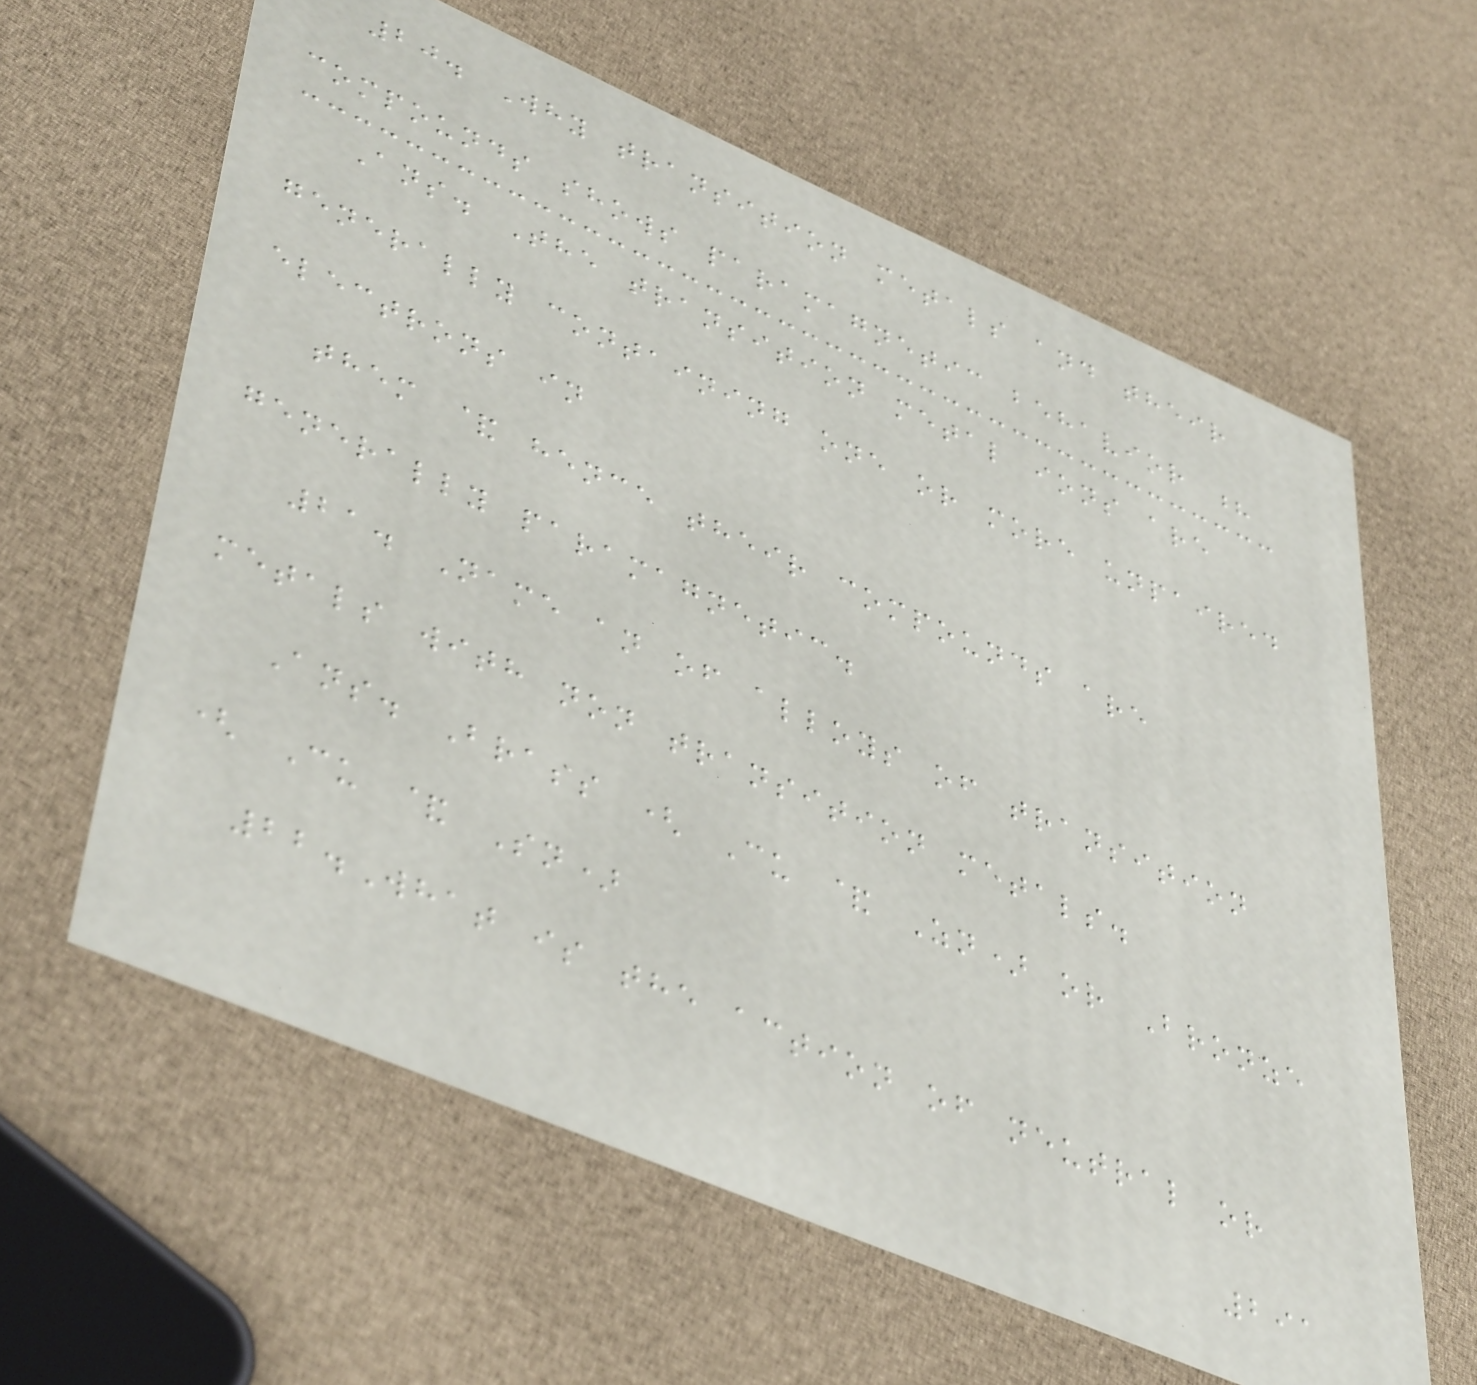20. Why transition metals and their
compounds shows paramagnetic behavior ?
Ans. The transition metal ions are
generally containing one or more unpaired
electrons in
them & hence their compounds are
generally paramagnetic.
21. Name an of alloys of transition
metals with non transition metals.
Ans. Brass ( Cu & Zn) or Bronze
( Cu & Sn)
22.What is the action of neutral or
291
